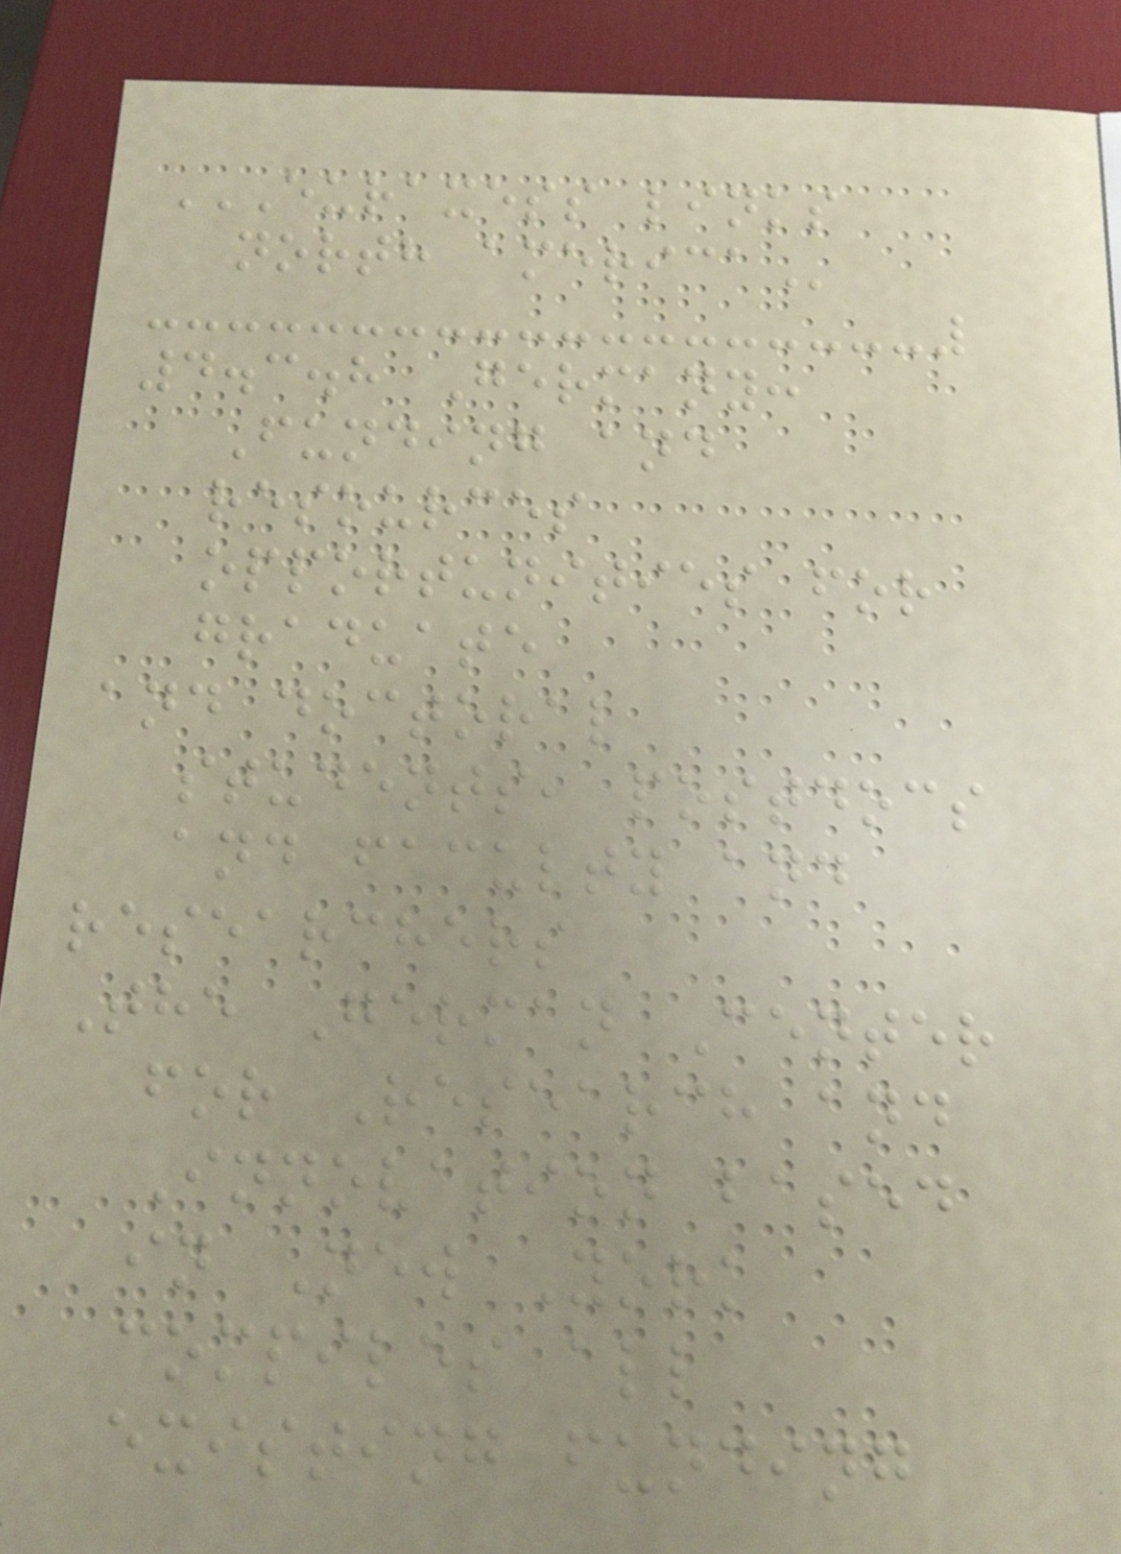EURAXESS LINKS
NORTH AMERICA
4.3.8 Germany:
Funding and
resources
opportunities for
graduate
and doctoral
students, postdocs
and faculty and
researchers
The German Center
for Research and
Innovation based
in New York
compiles all
existing funding
